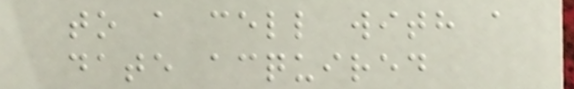to a cell with a
date acquired
